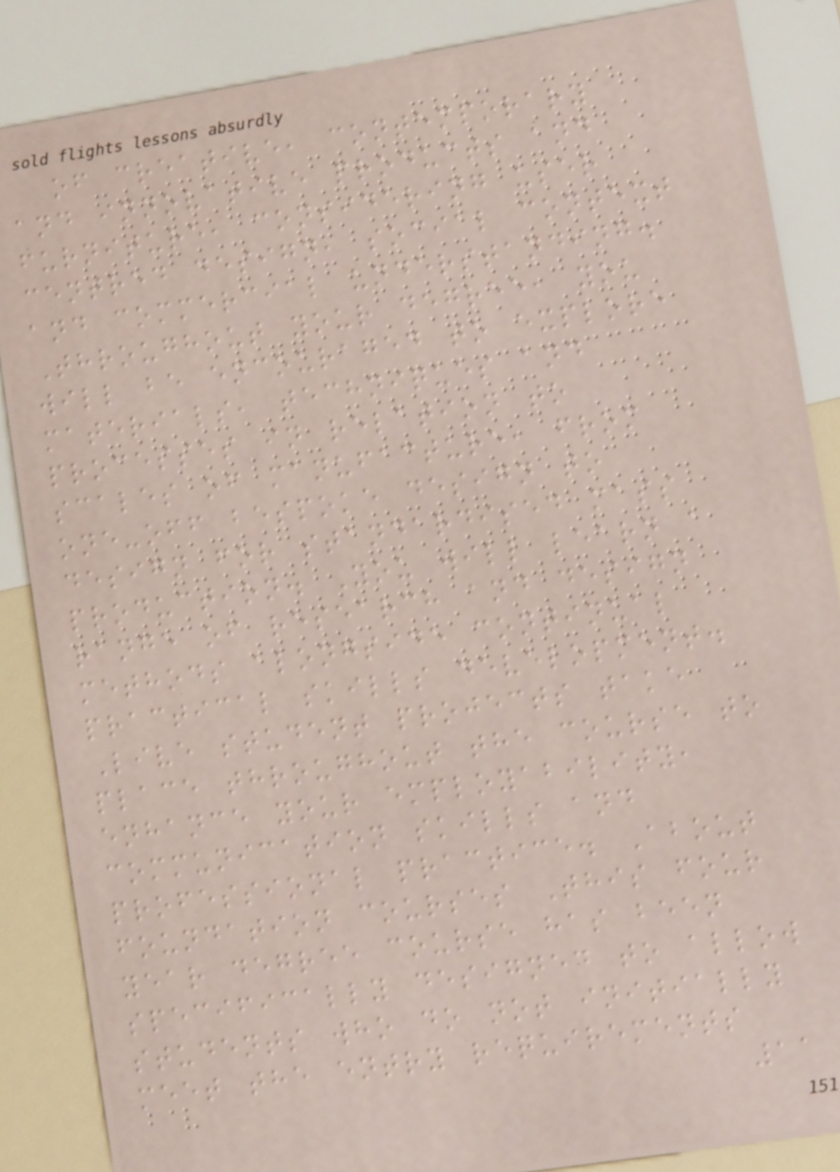of creative, contemporary
and innovative products and
furniture, considering user
centred design, social context
and commercial understanding.
Throughout your degree, you
will be encouraged to explore
materials, techniques and
processes in relation to
scales of manufacture, from
one-off bespoke design to
design for standardised mass
production. You will learn a
range of research and design
methods alongside continual
practical skills development.
Live student projects take
place throughout the course to
enhance your employability,
communication skills and
professional practice. About
foundation courses This four
year degree course has been
specifically designed to allow
students who do not initially
meet the entry requirements
11
